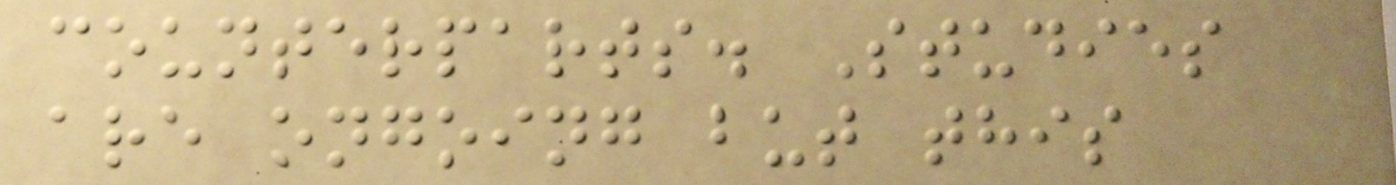counterparts. Studies
are ongoing but this
